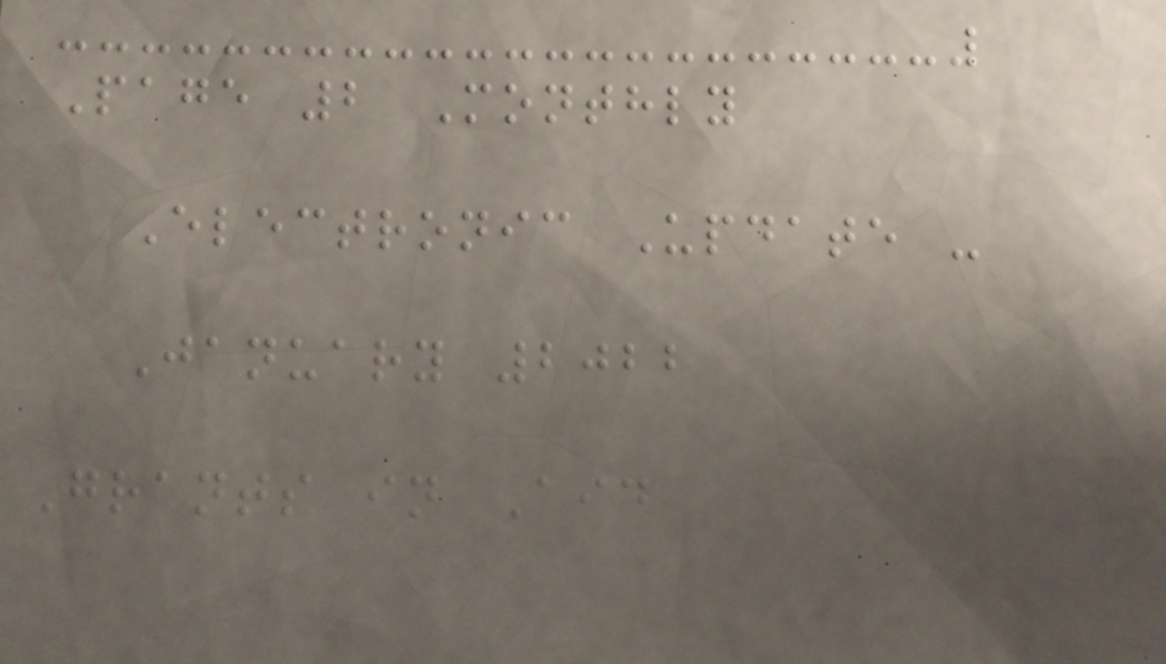Page 2 Monthly
Electronic Update -
January 2022
Grants in Aid
